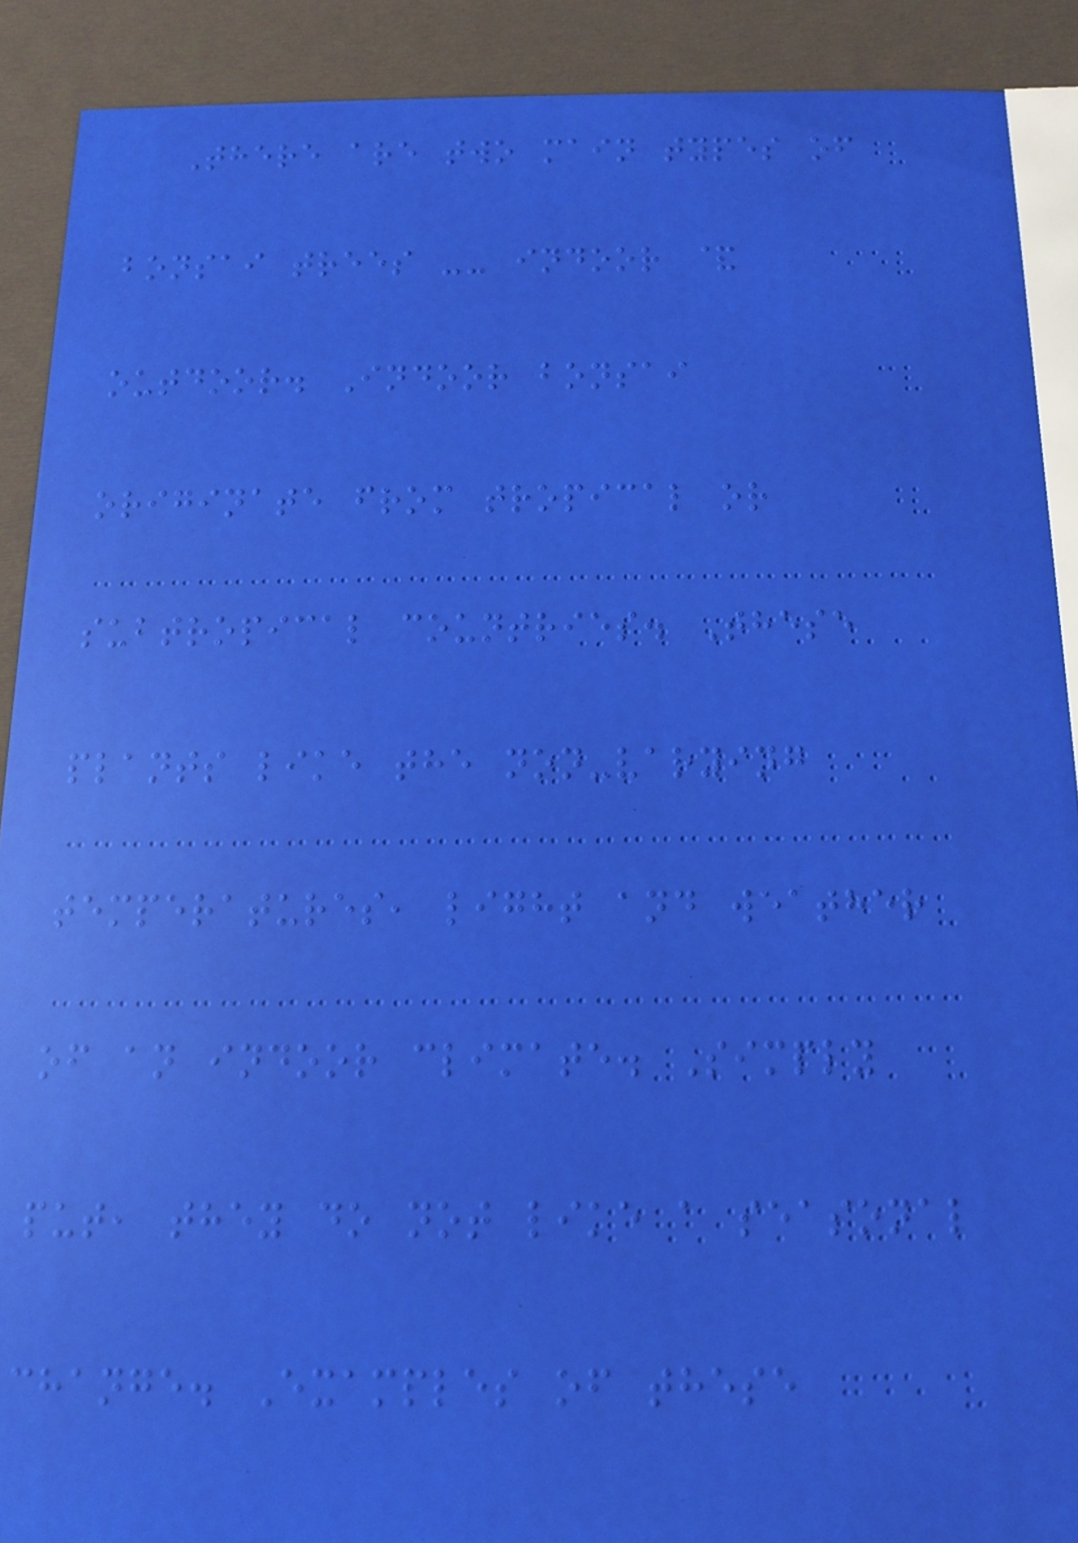There are two main types of
bonsai trees -- indoor &
outdoor. Indoor bonsai
originate from tropical or
subtropical countries. These
plants like the non-varying
temperatures, light and weather
of an indoor climate. Simply
put, they do not like a seasonal
change. Examples of these
